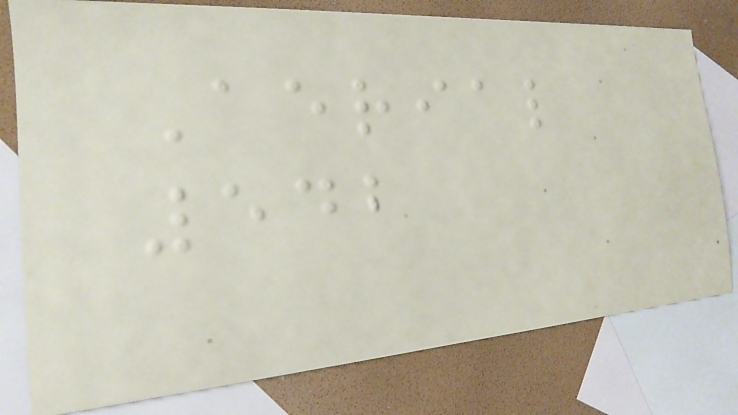Aerial
542
